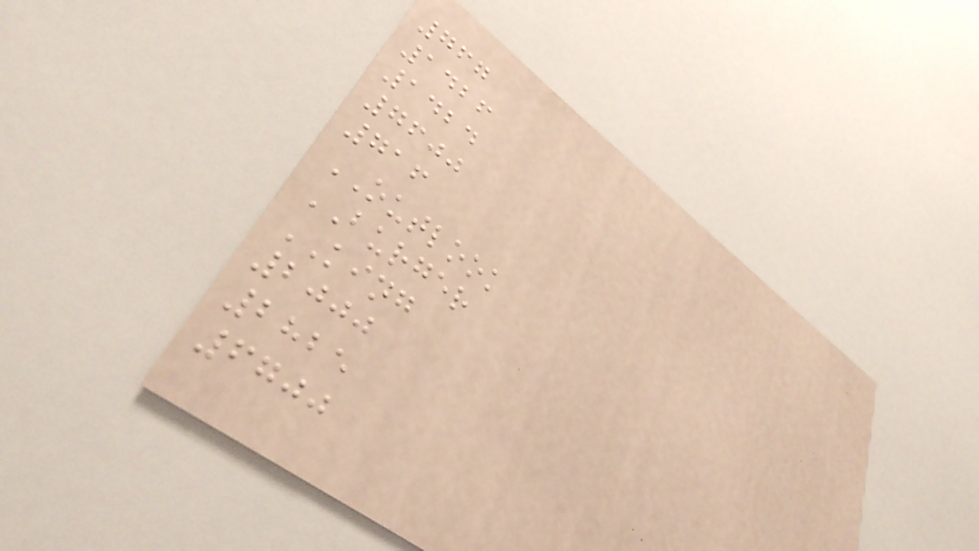767
1426
1424
7600
716
OUTLOOK
BURGER
KING
2000
2825
6700
